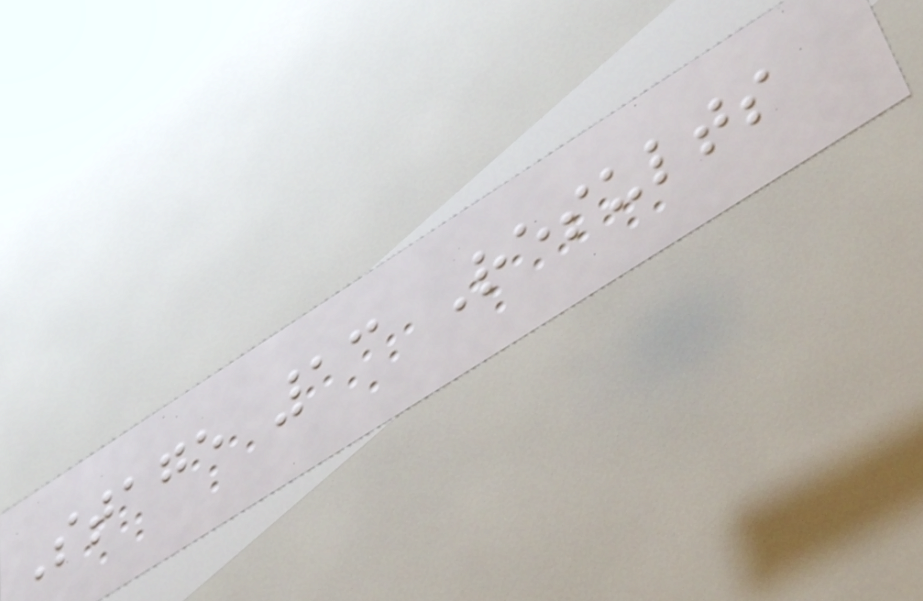Stage 13 Results
